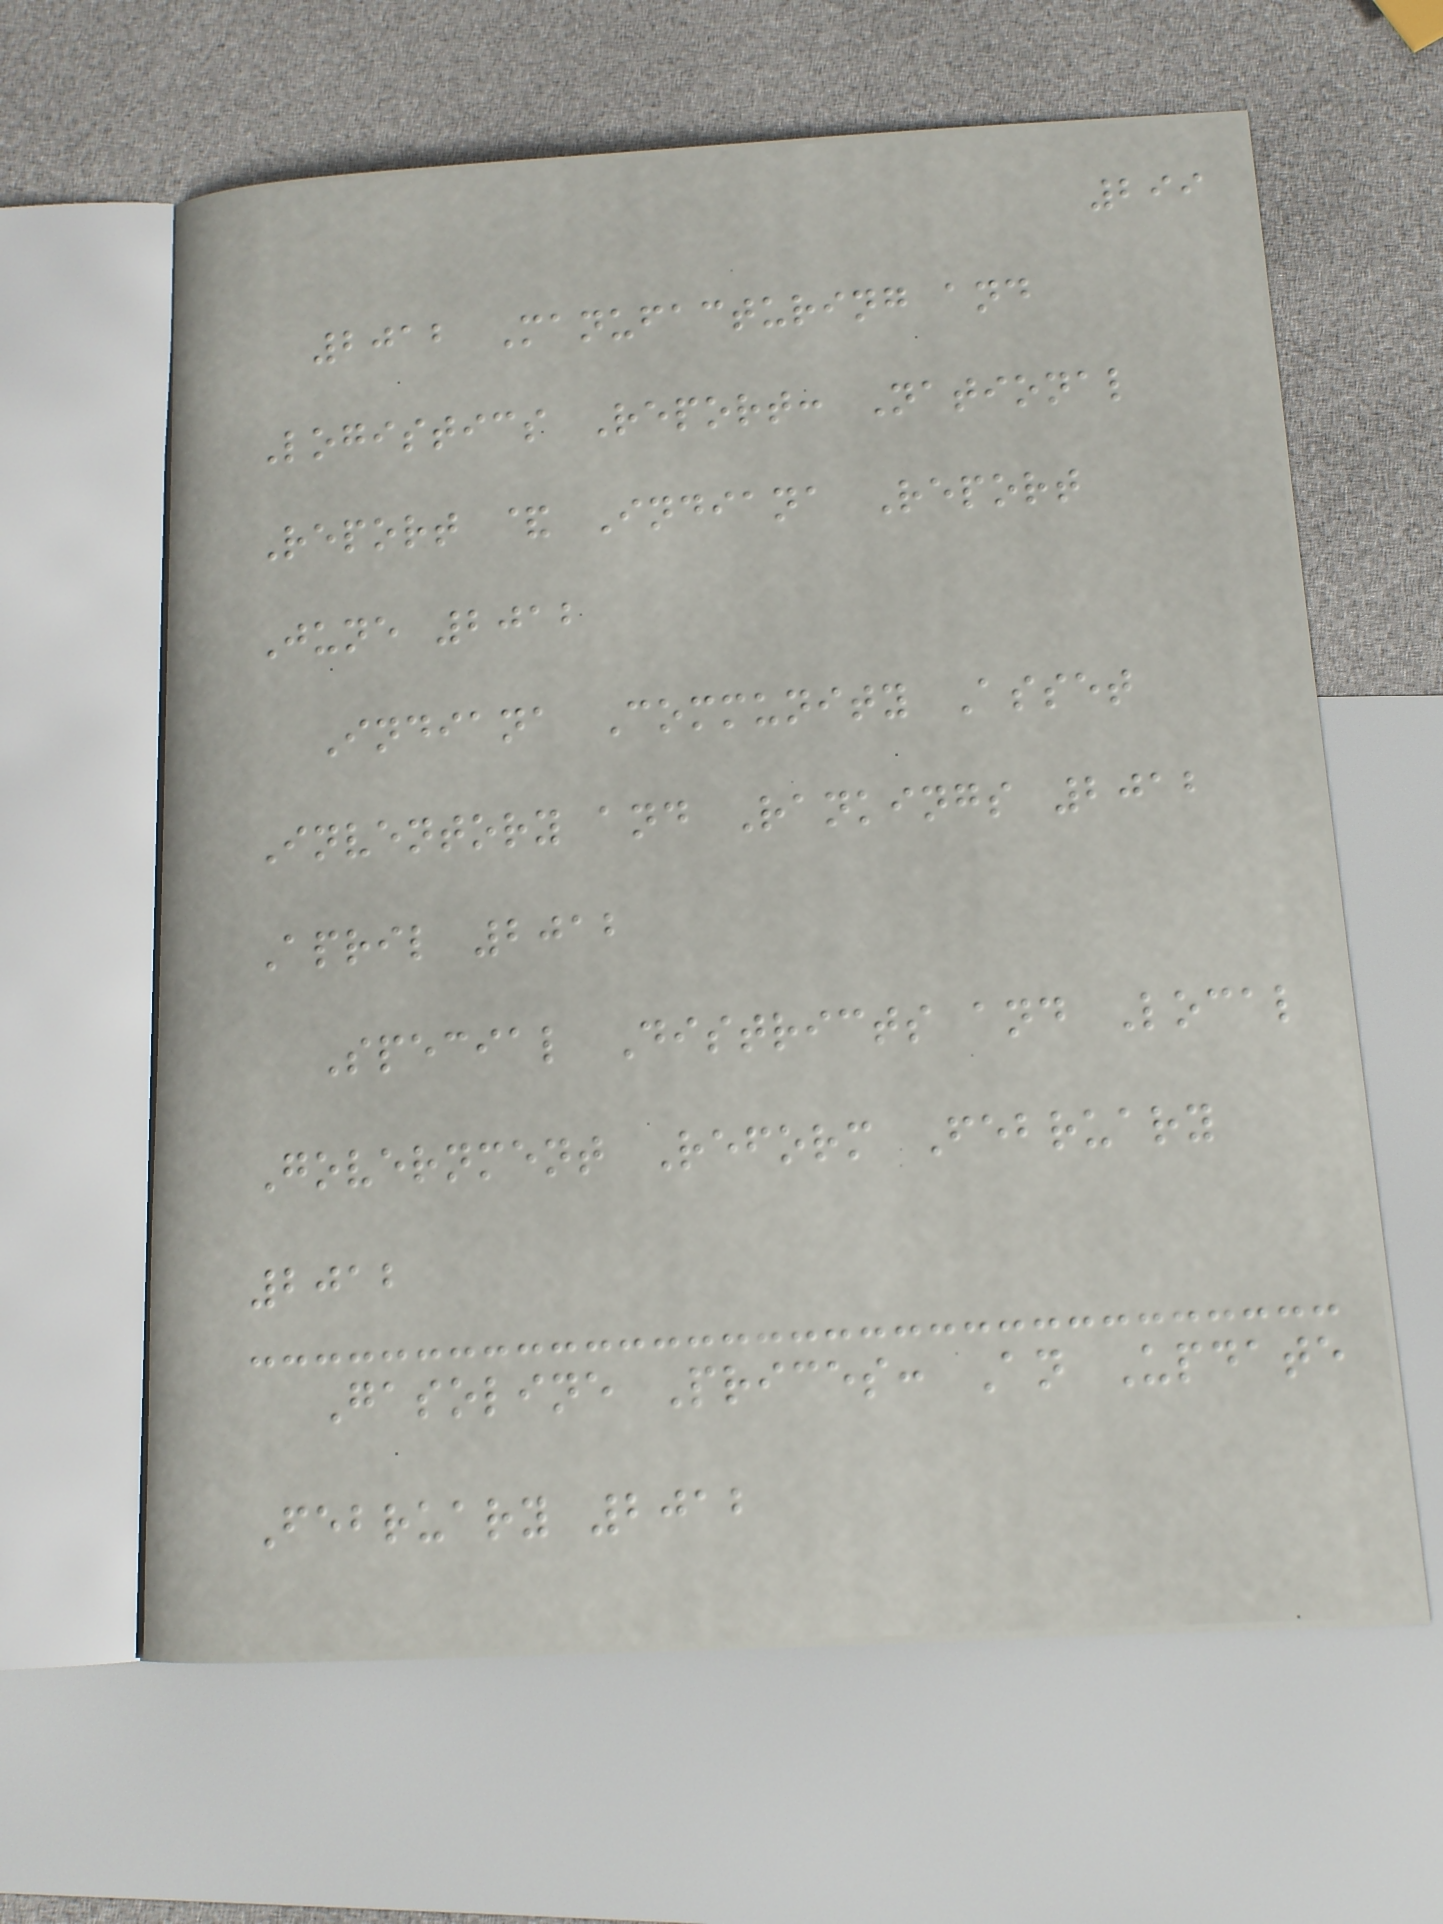299
2012 Manufacturing and
Logistics Report: National
Report & Indiana Report
June 2012
Indiana Community Asset
Inventory and Rankings 2012
April 2012
Special Districts and Local
Government Reform February
2012
Gasoline Prices: An Update
February 2012
